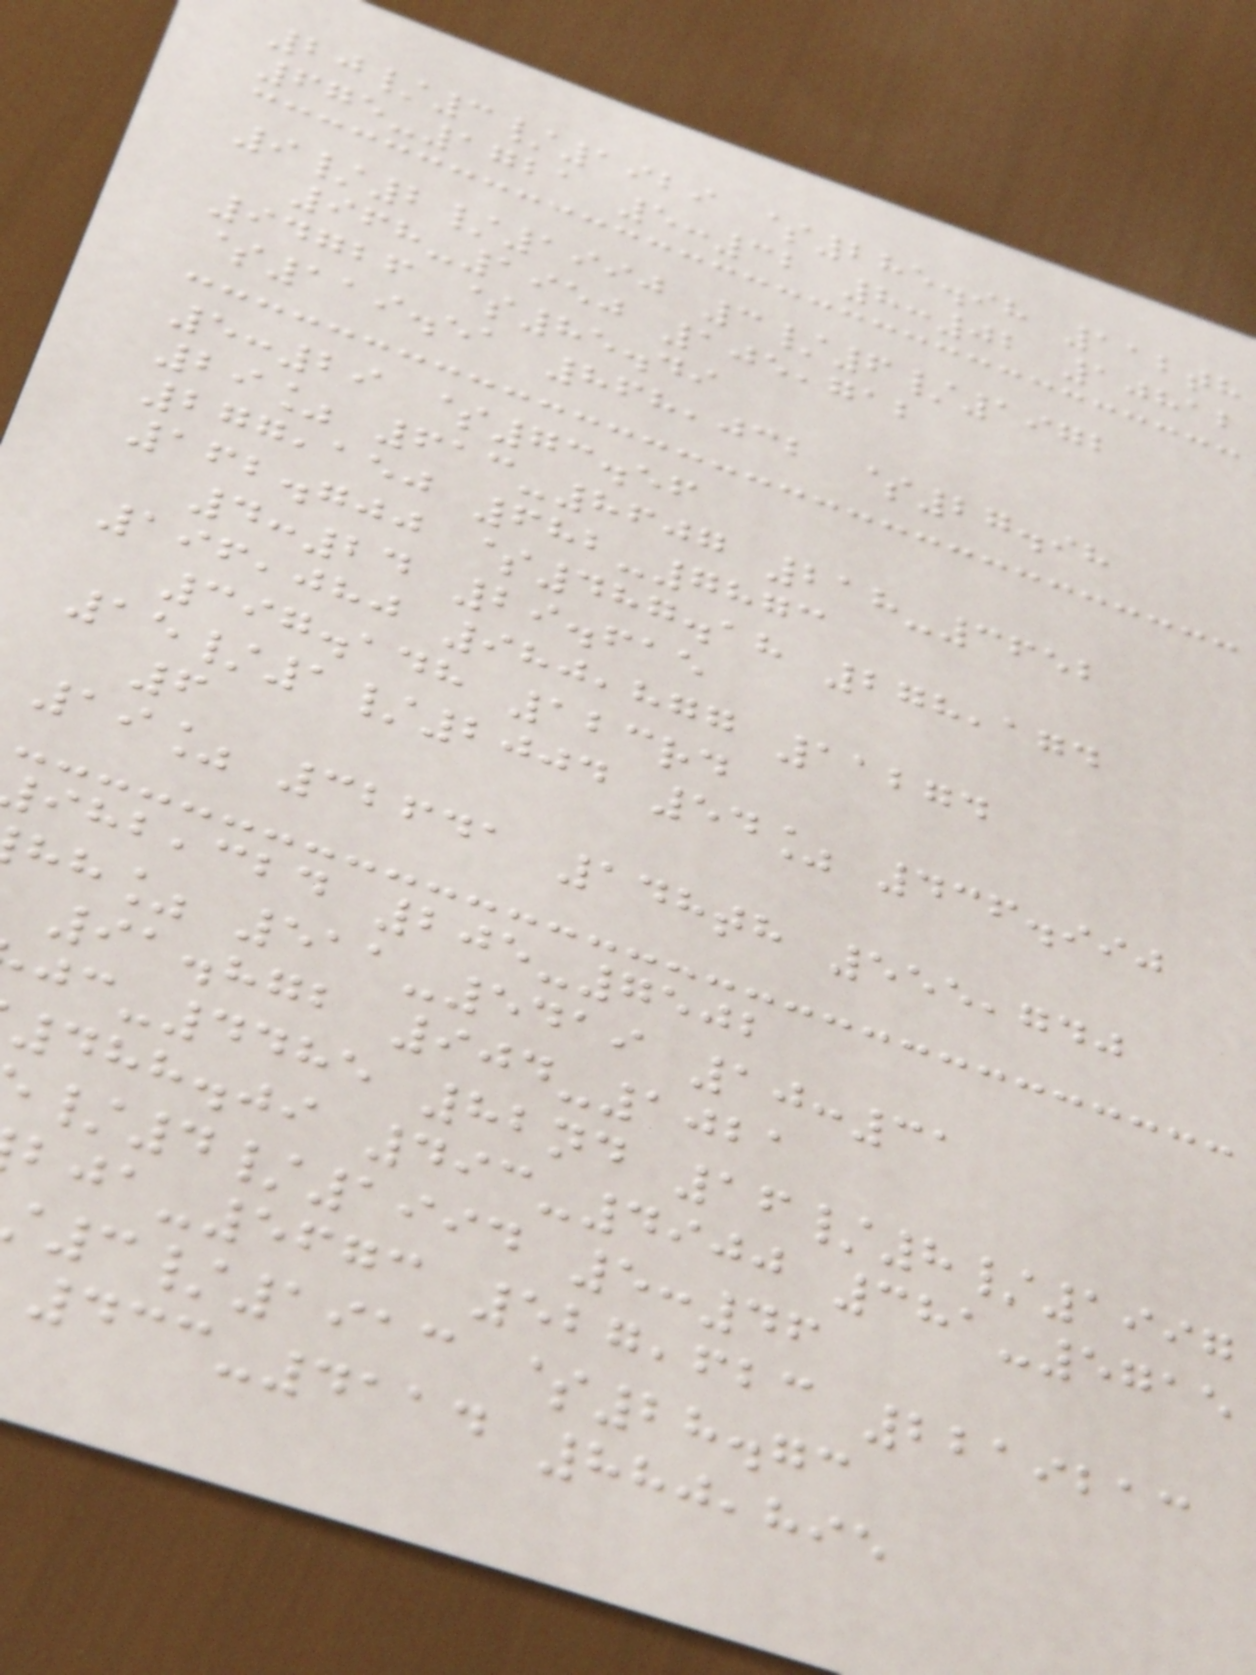20/3/1929 $285.98 112th
675-1721 5:32 8:02 10812
9/2/1990 3/6/1972
968-1950 105,712
94726 $85.49
$119.51 868,032 $27.98
5:29 $73.56
29% 613-8607 218-3652
277,150 682-7873
162.700 $487.18 278,174
4:24 29.615
196,080 980,877 11274
397.148 123rd
15/1/2004 54% 436.990
6
19% 32641 148th 555,740
,cbd 205-7502
hh% 511-5419 10:31
91.872 904-1021
-4485 82nd 16/8/1997
488.09 493-4900 381-5715
/4/1994 5:46
-5673 527,623 2219213
3/1913 $28.73
433-4114 880,895
